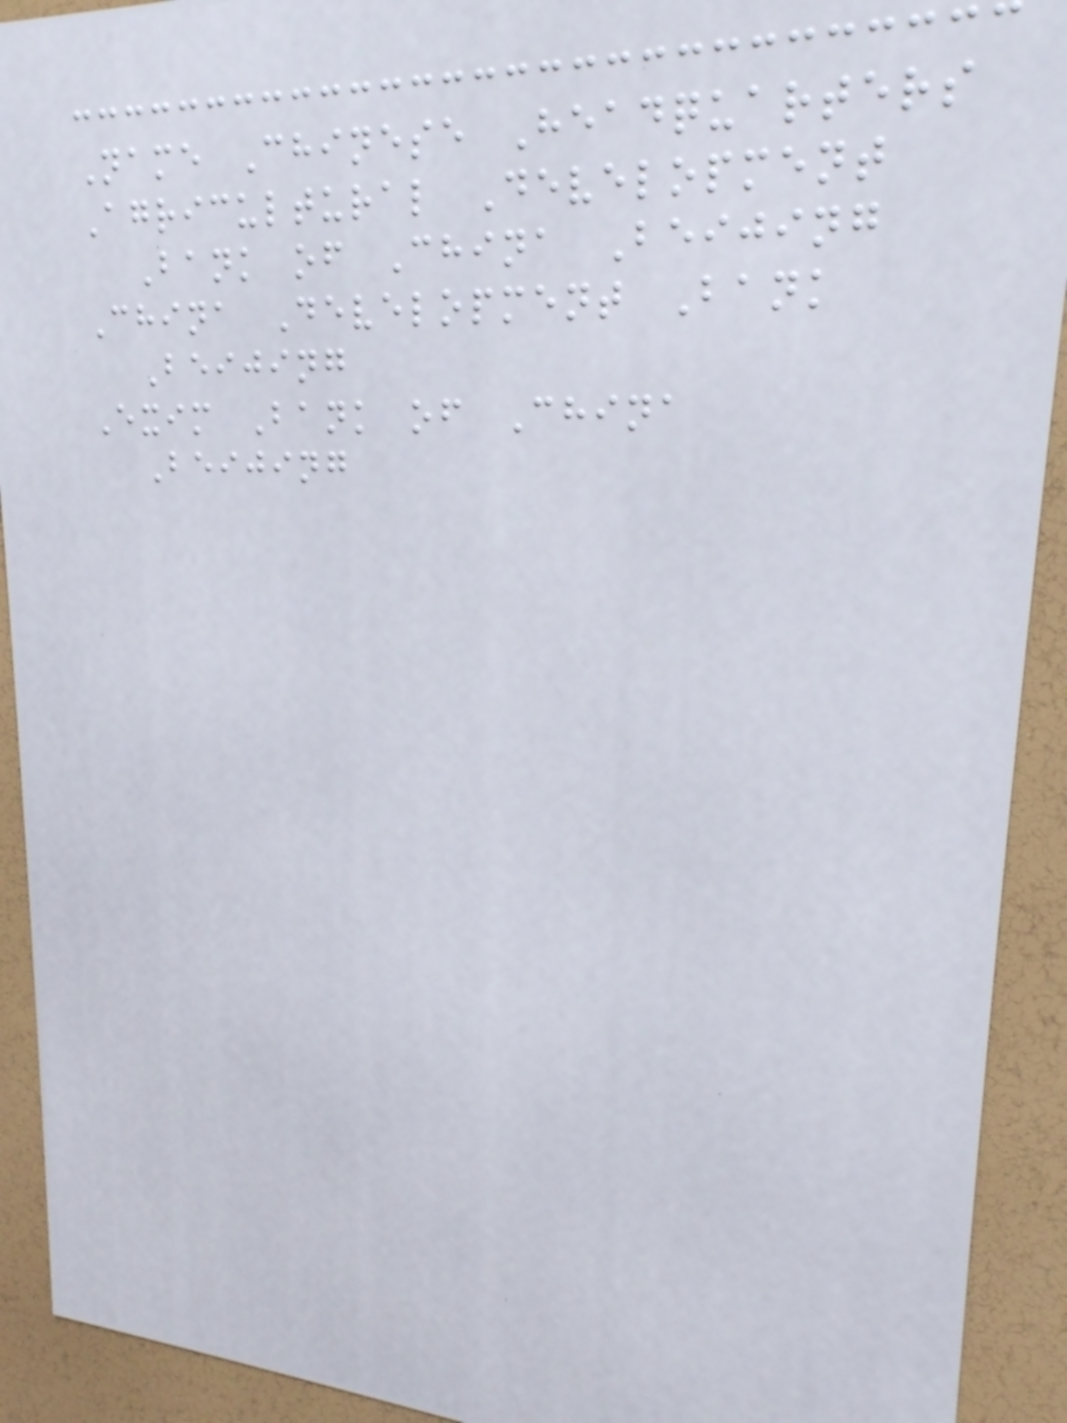Name Chinese Headquarters
Agricultural Development
Bank of China Beijing
China Development Bank
Beijing
Exim Bank of China
Beijing
